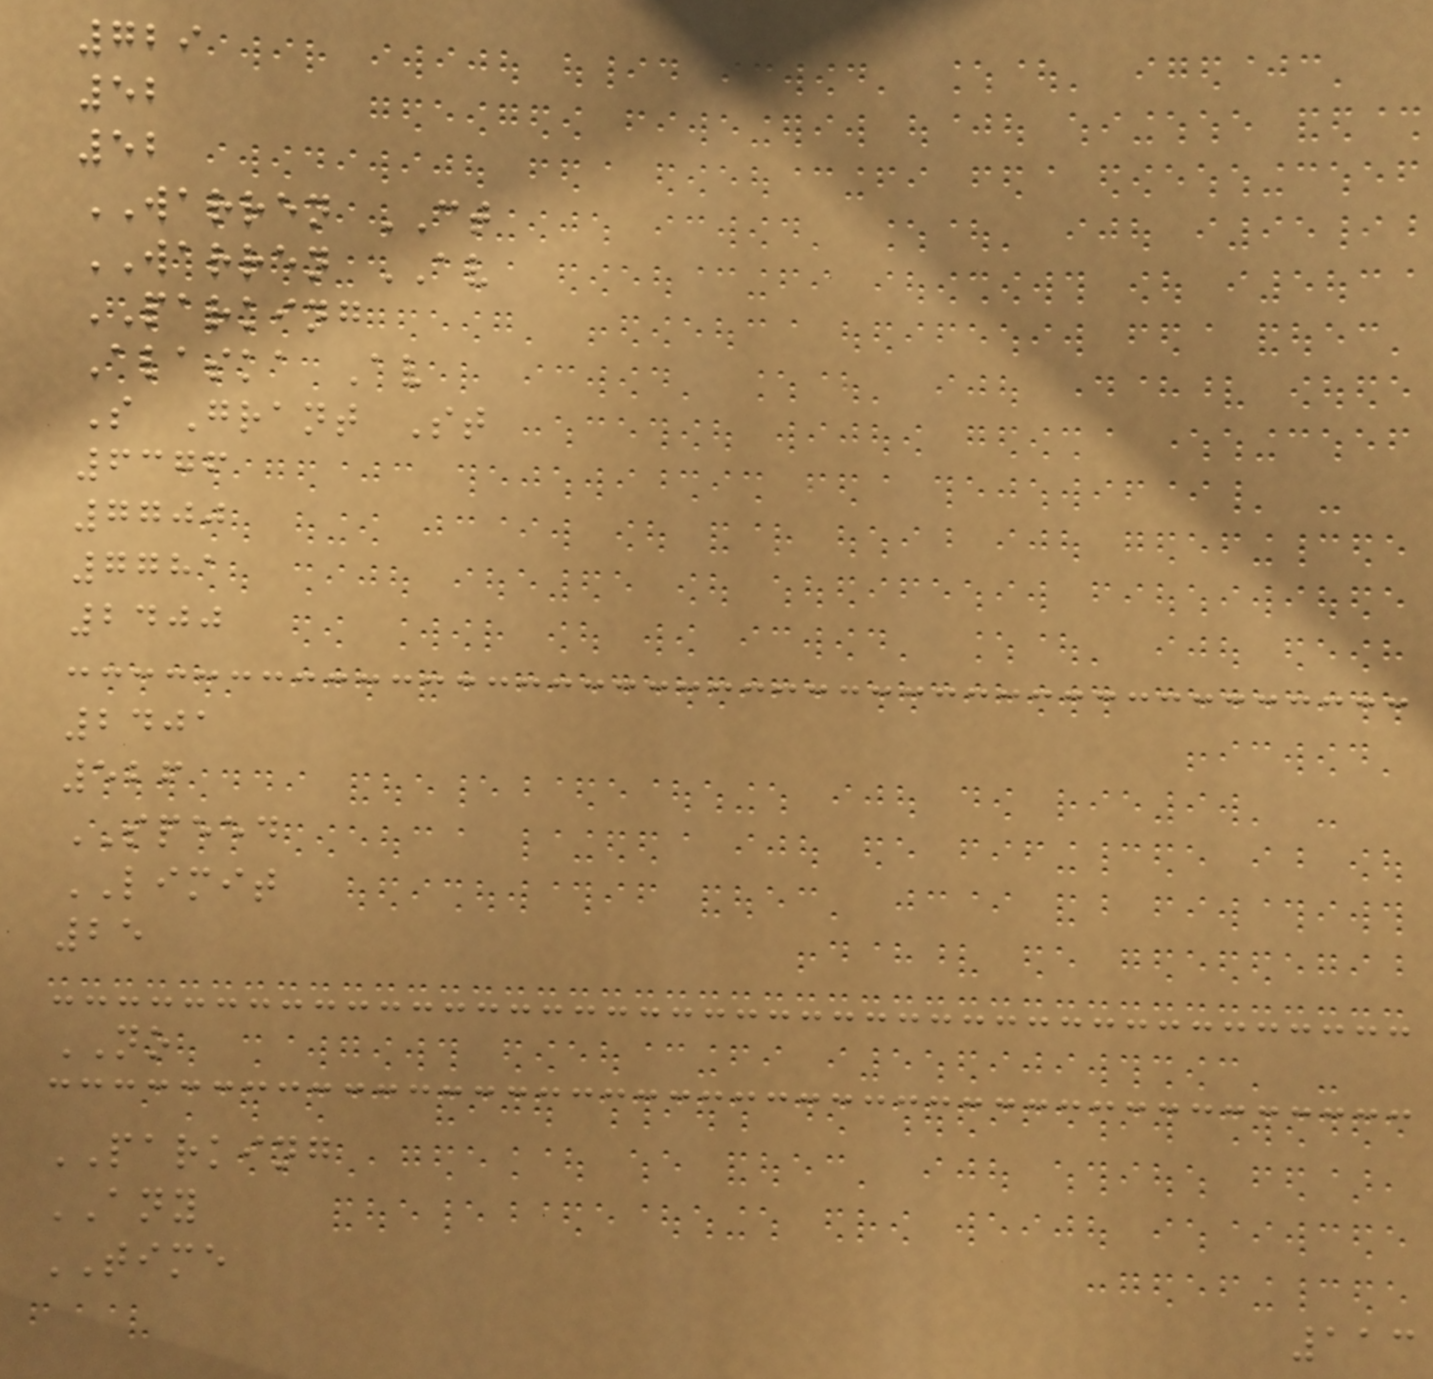729
52
52
WARREN CT
WARREN AV
PARKING
Alaska Av
S Grant St
6376
7700
7781
2400
2401
526
SPEED
LIMIT
25
NO
PARKING
ANY
TIME
113
